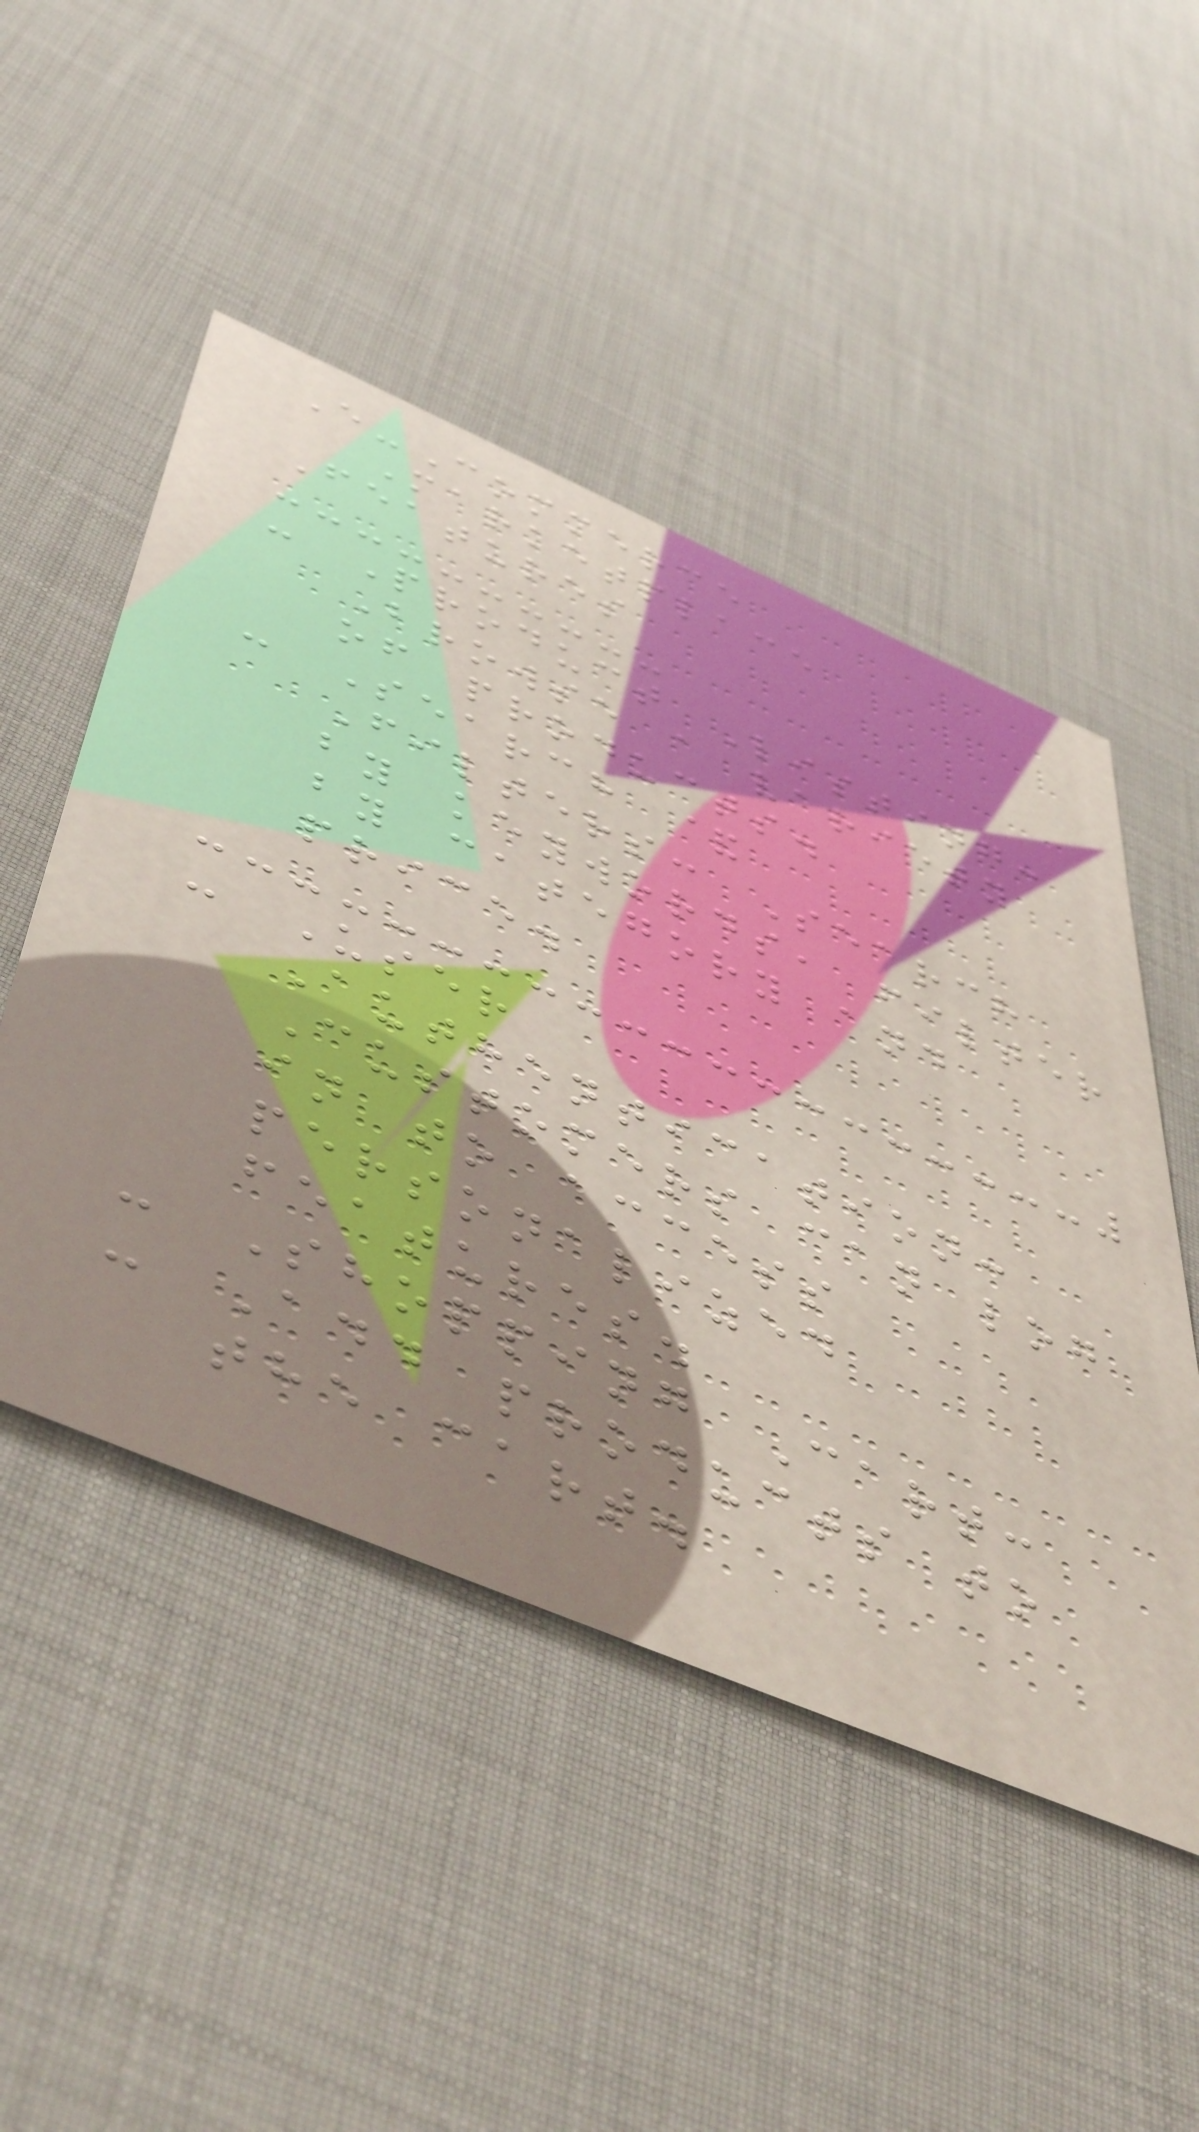E-Commerce
Marketplace
Features
- Product Listing:
Browse a variety
of products.
- Search &
Filters: Search
by keywords, filter
by category and
price.
- User
Authentication:
Customers can log
in to access
personalized
features.
- Shopping Cart:
- Add products to
the cart.
